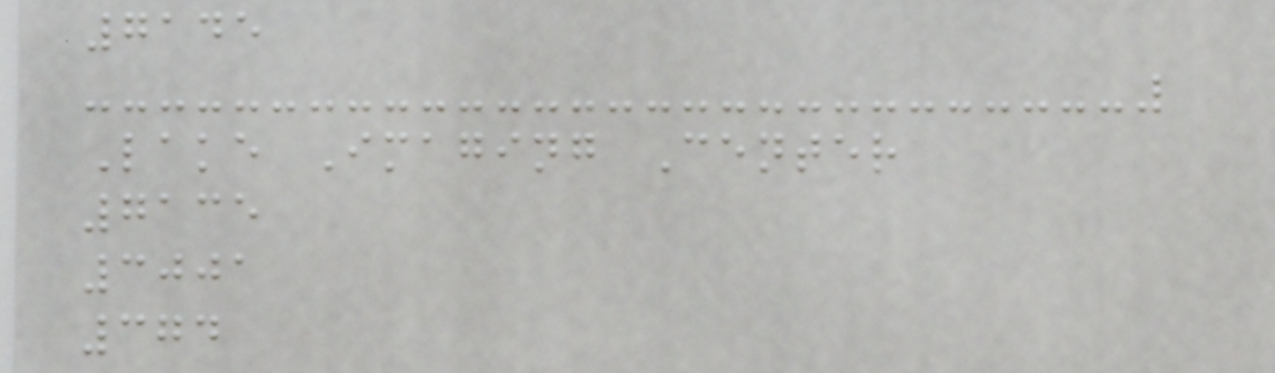7145
Lake Imaging Center
7135
3001
374
